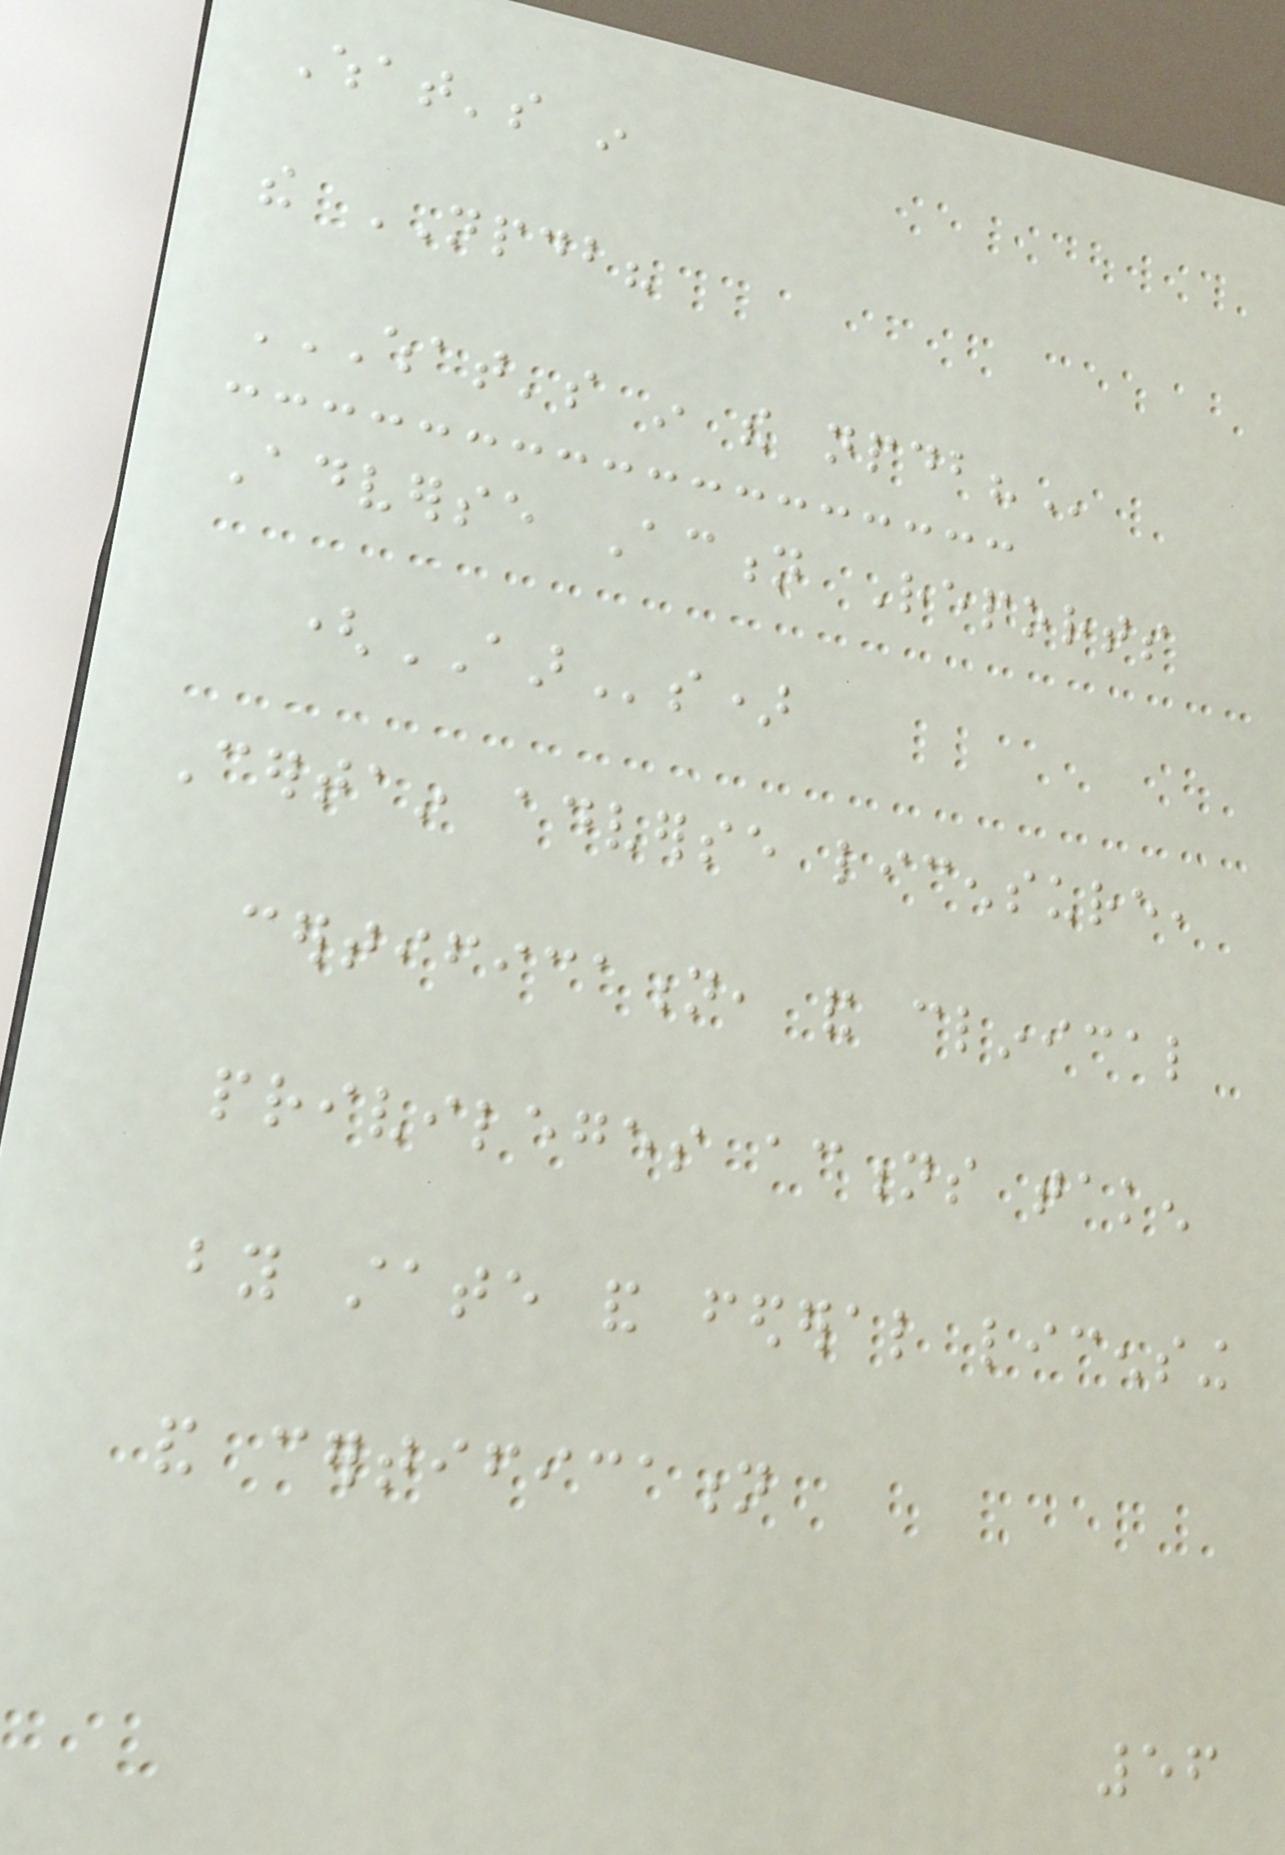What's in
the NPDB?
WHAT'S IN THE NPDB?
Adverse Action Reports
(AARs)
Certain adverse licensure,
certification, and clinical
privileges actions taken
by state and federal licensing
and certification
56
